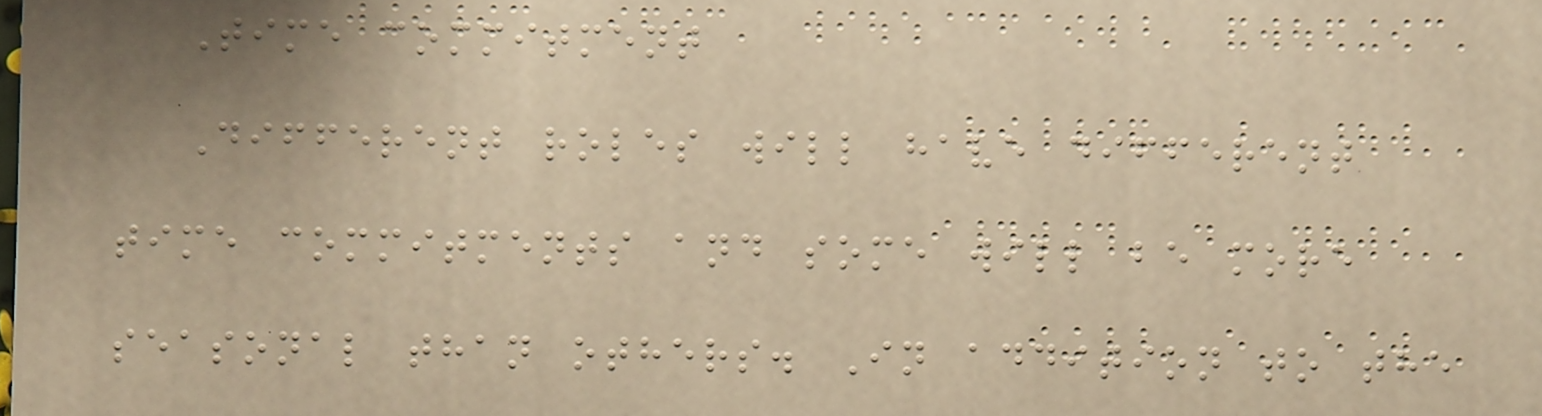Time commitment
Different roles will have different
time commitments and some will be more
seasonal than others. In addition to the
